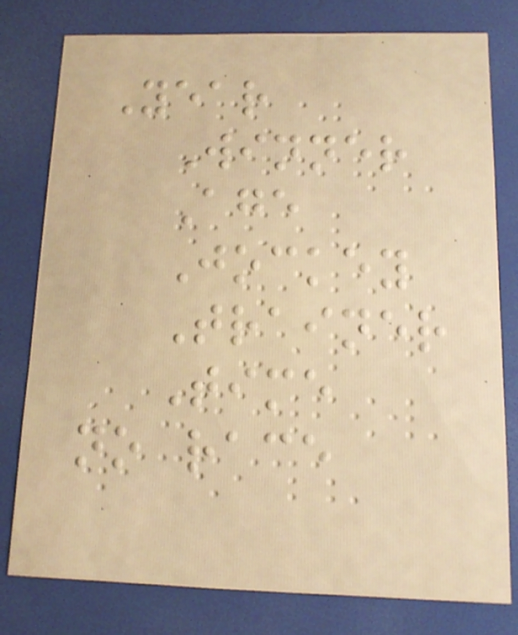Year
Winner
Age
Jockey
Trainer
Time
no race
